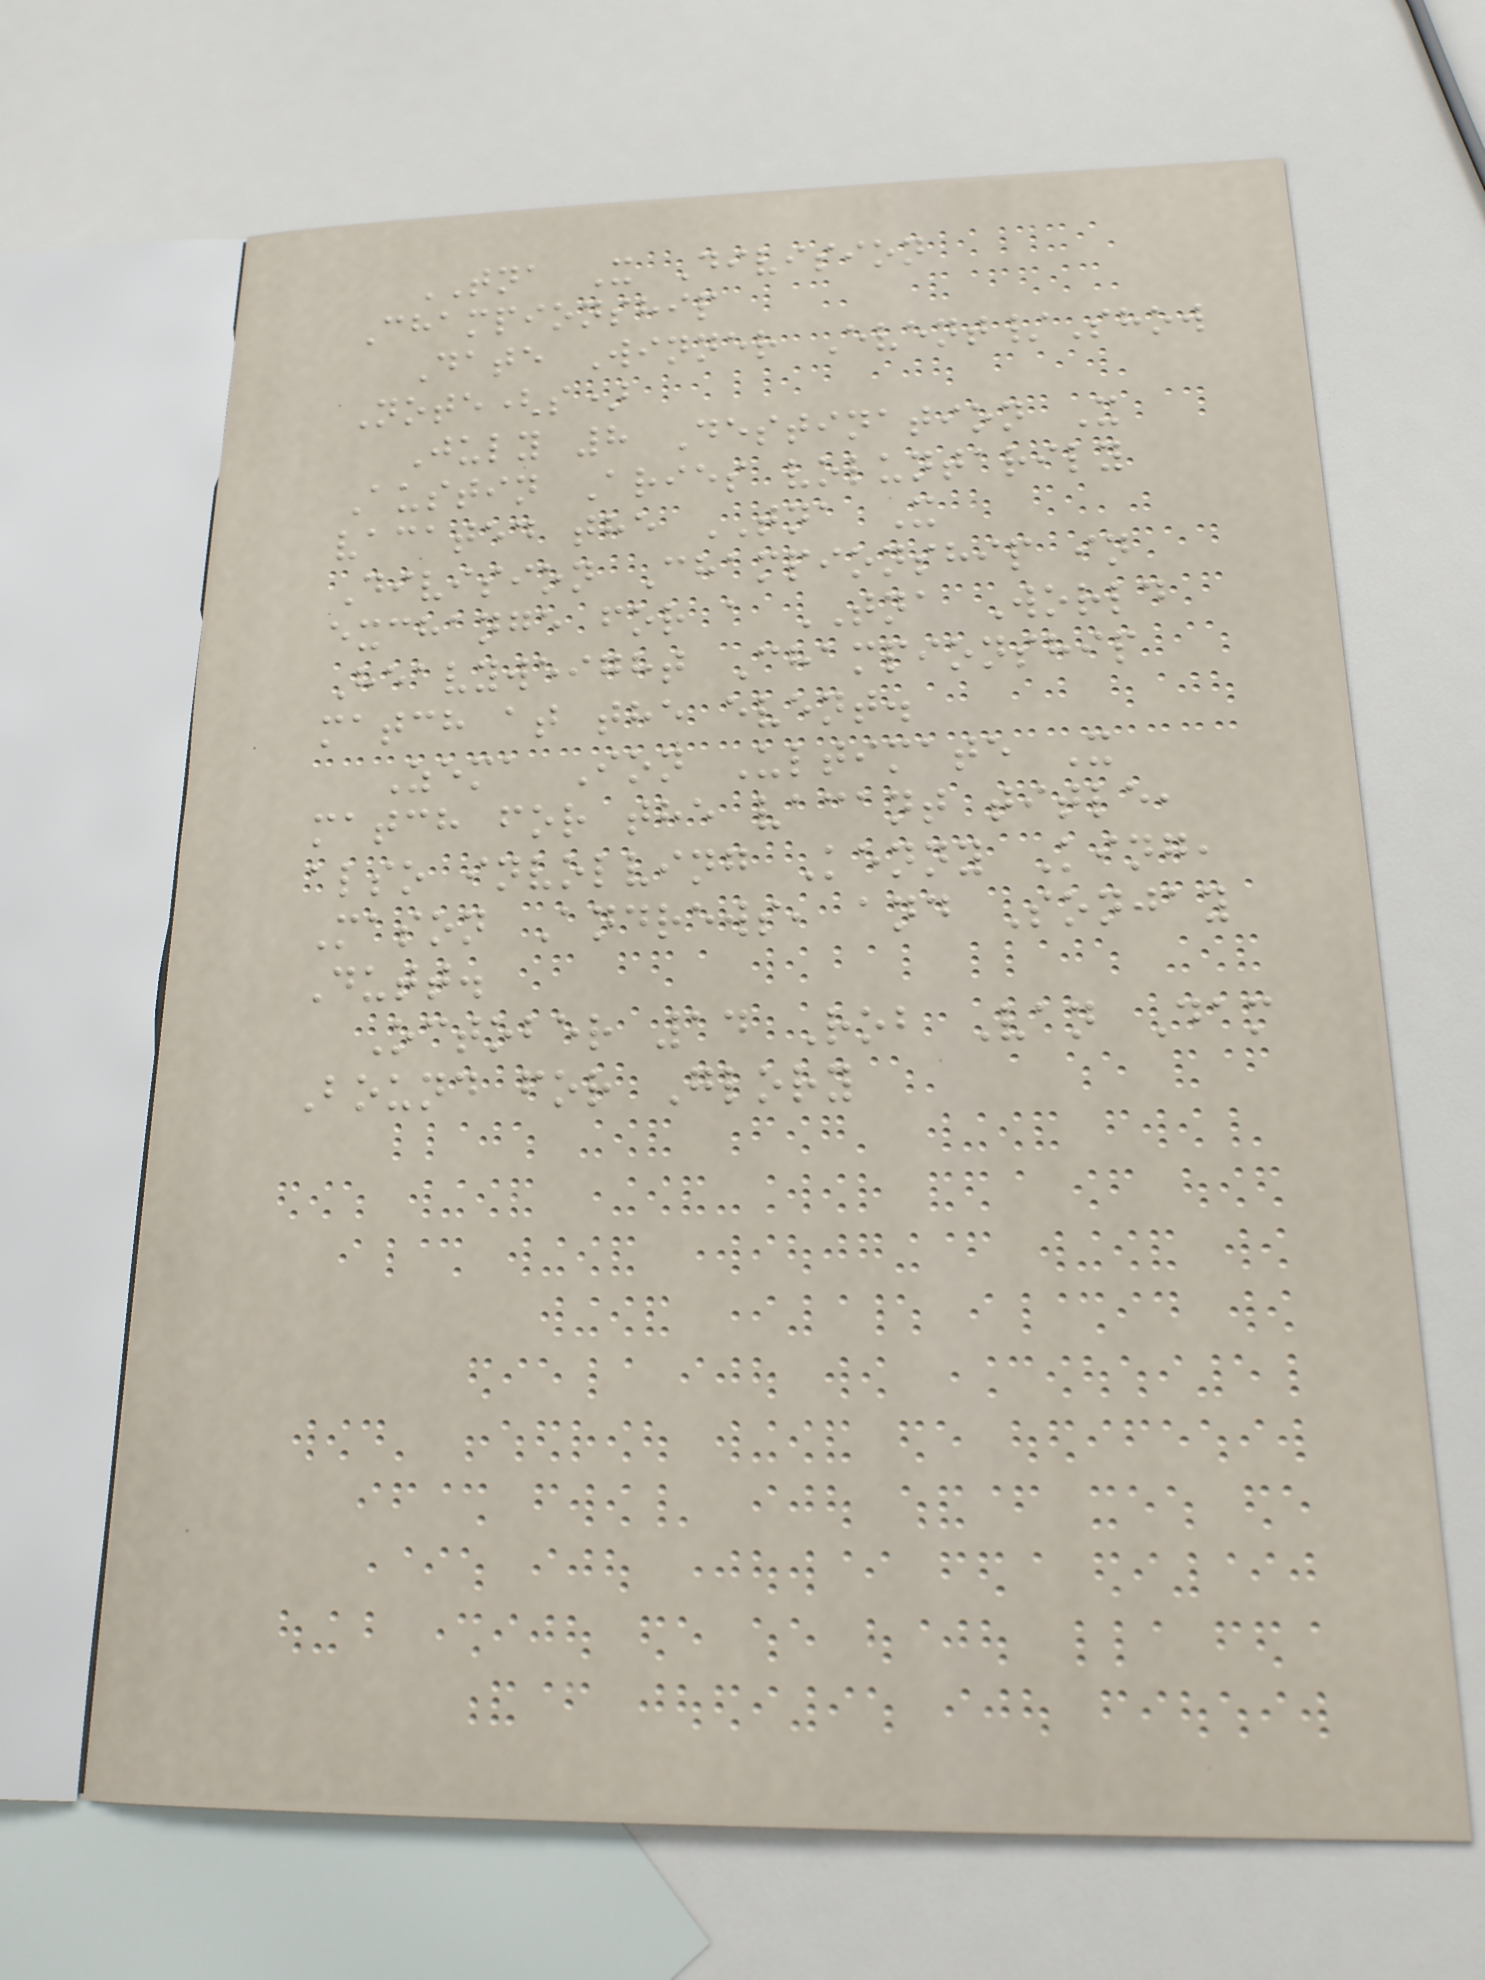TNA X Division
Championship
Date Winner Event/Show
Note(s)
July 8 Destination X
Austin Aries voluntarily
vacated the TNA X
Division Championship in
exchange for a TNA World
Heavyweight Championship
match at the event.
Zema Ion Ultimate X
match for the vacant title,
also involving Kenny King,
Mason Andrews, and Sonjay
Dutt.
October 14 Rob Van Dam
Bound for Glory
